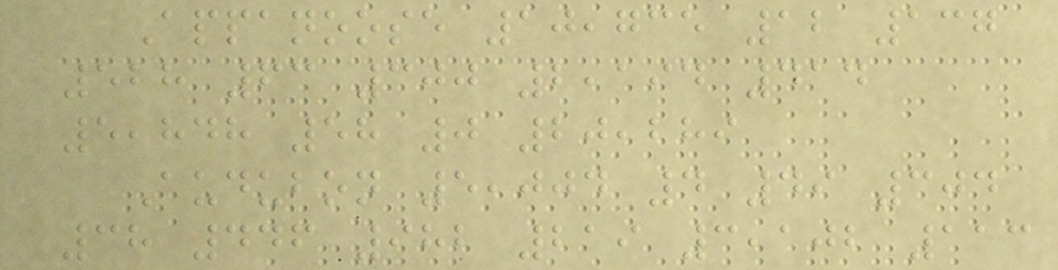Appanoose 10,735 12 137
528 63 300 2,194 414
5,848 58 0 20,289
Audubon 5,004 4 49 304
38 446 982 219 3,102 113
